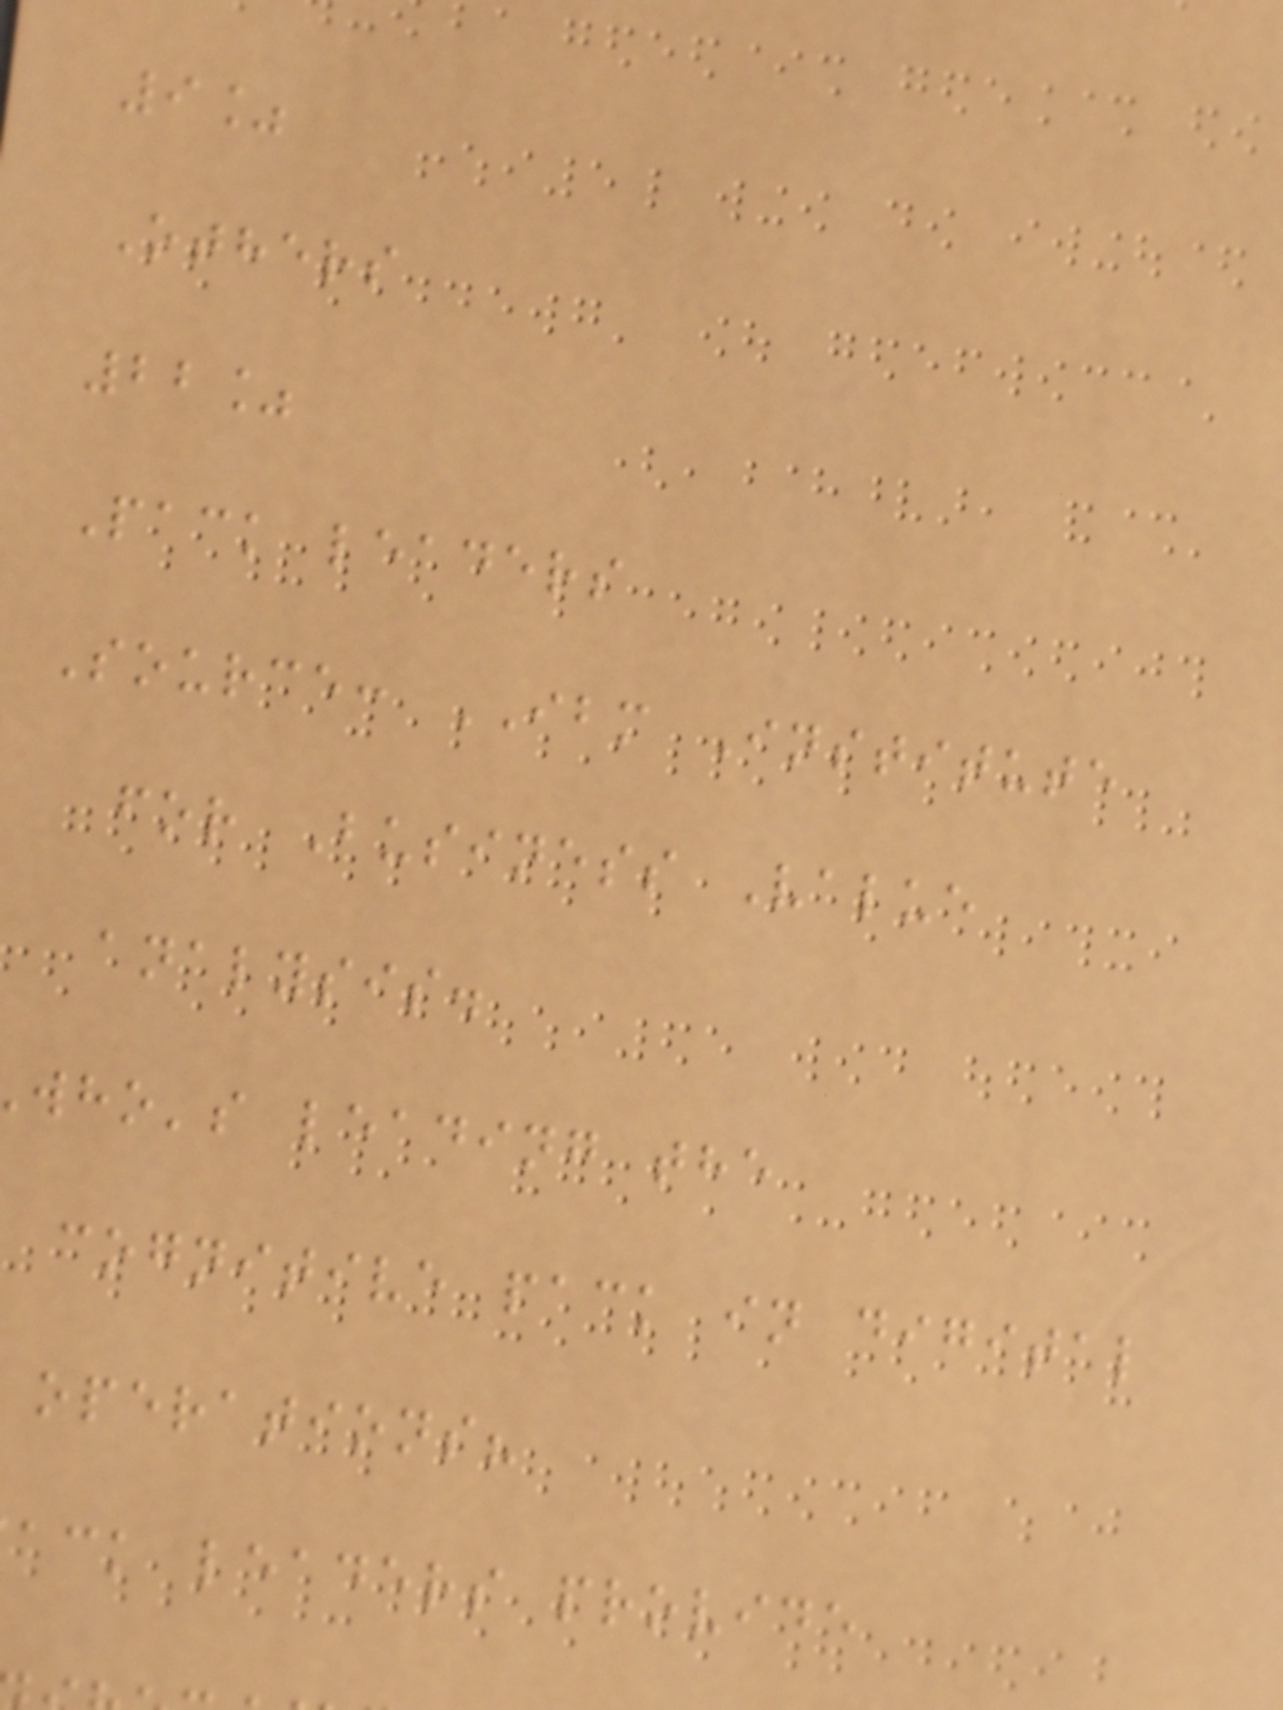9%
Others
22%
Pack leaders
Source: IBM Institute
for Business Value
analysis.
who's leading the
cognitive pack in digital
operations?
ack leaders provide
